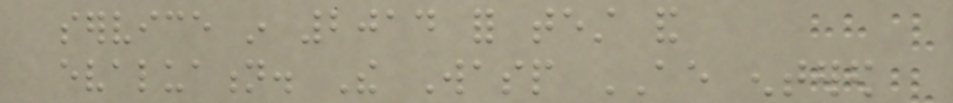service in 2014 for test and
evaluation. The Wasp AE entered
